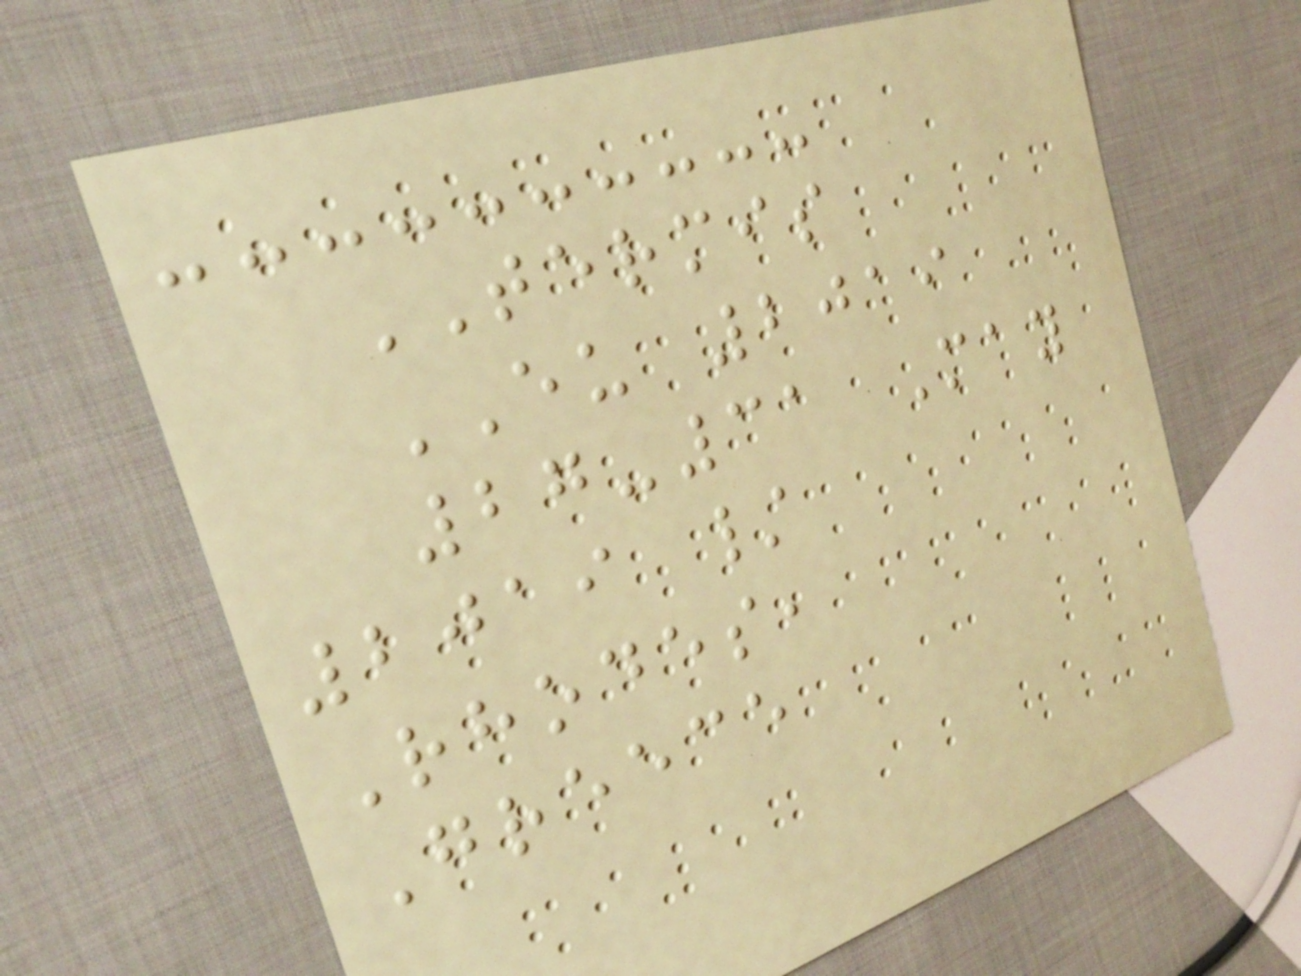TERMIS
EU 2019
27-31 May
2019 /
Rhodes,
Greece
